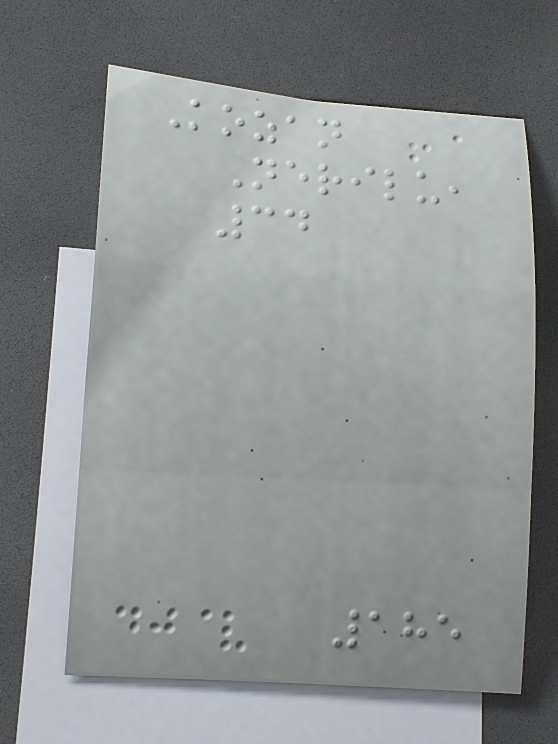Kozan
Nerilu,
34
185
